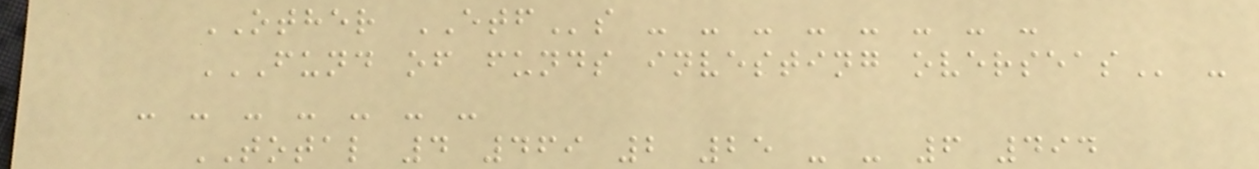OTHER ETFs - - - - - - - -
FUND OF FUNDS INVESTING OVERSEAS -
- - - - - - -
TOTAL 4 469 2 25 - - 6 494
